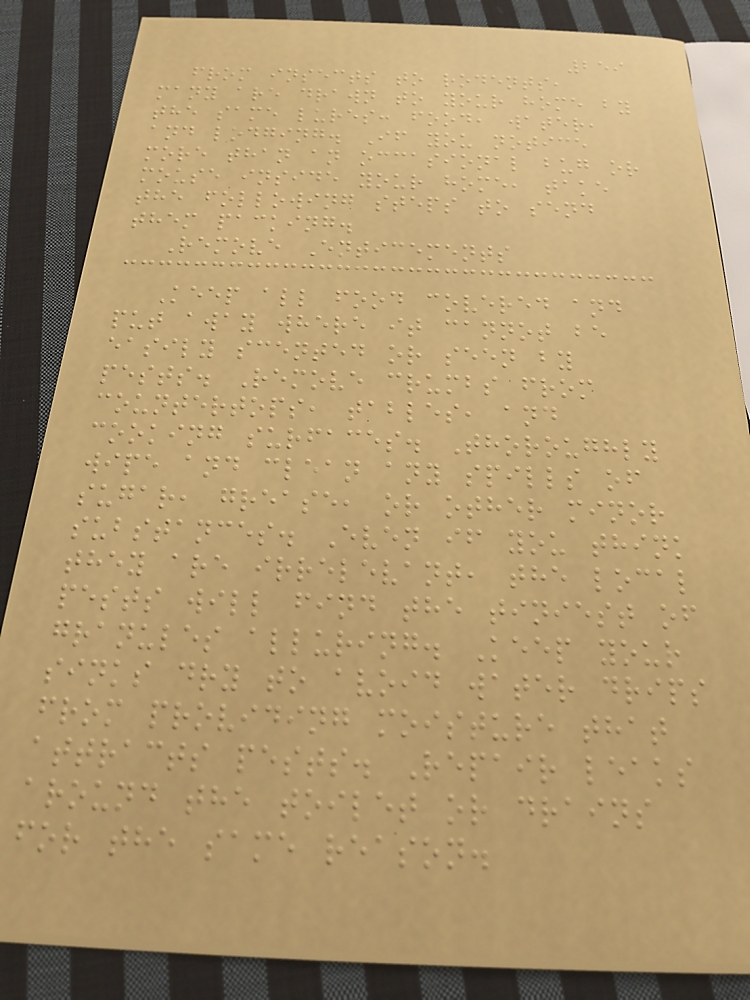259
from insects to rodents,
many are drawn to your home by
the same lures: food, water,
and lodging. If you notice
more than an occasional bug or
mouse inside your home, take
the following steps to send
them packing.
Remove Enticements
Keep all food covered and
put away where it cannot be
easily scented or seen by
pests. Remove crumbs from
countertops, tables, and
cooking surfaces. Thoroughly
wipe and clean any spills of
sugar, grease, or other minor
substances. Even if you think
they are irrelevant, the local
pests will find the tiniest of
granules alluring. Keep your
sinks dry to avoid water drips
from providing moisture that
attracts pests. Repair leaks
around the toilet or drains
for the same reason.
